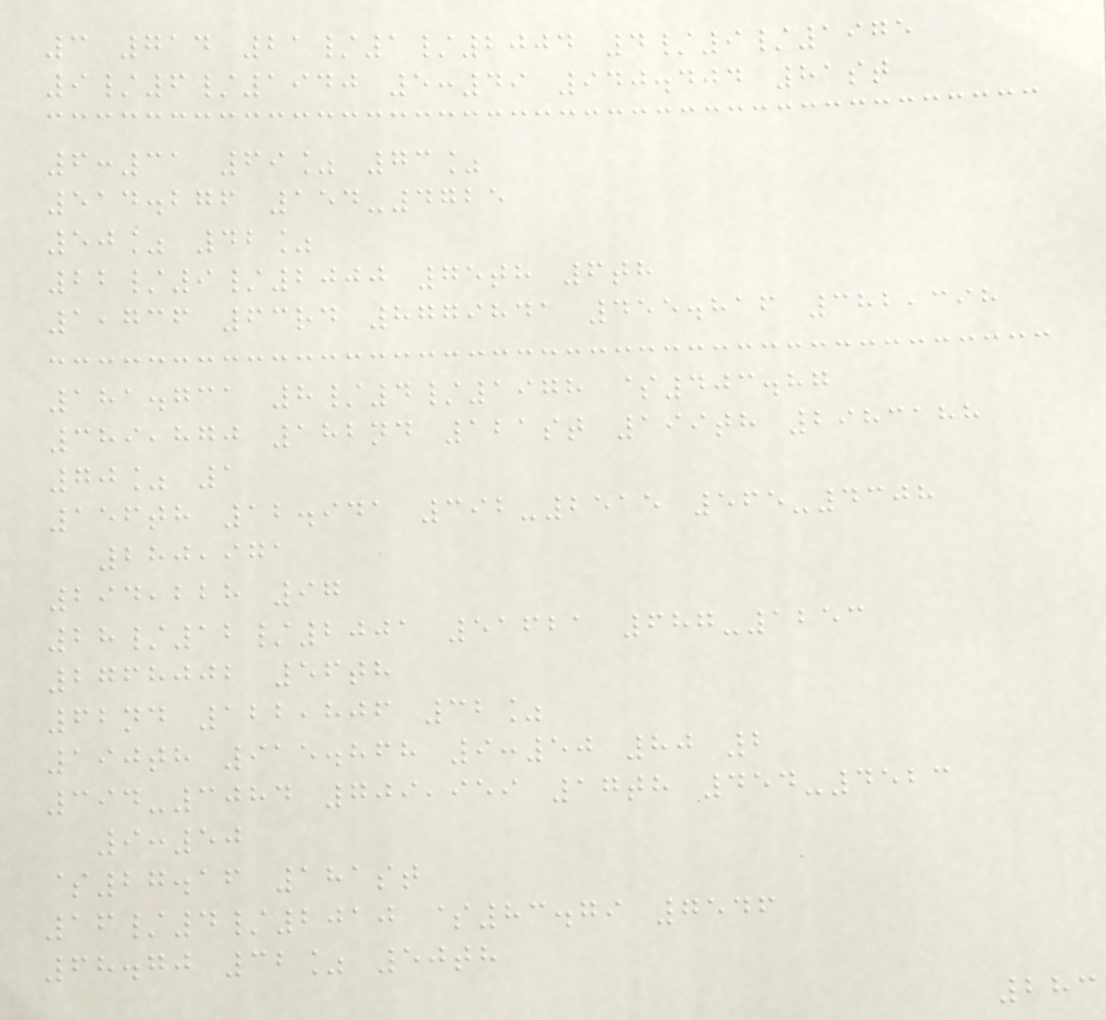3 714 21/1/2004 4/9/1975
9/6/1940 5:49 940.404 81st
6:31 69% 73%
514.276 154-4725
50% 42%
22/9/2000 75th 6th
1,736 63rd 8779841 455.816 382,398
181.731 8/4/1978 $403.87
389,870 182nd 121st 199th 2983188
70% 1
156th 12.941 392-2515 565-4308
280,971
294,228 97
28/12/2001 51621 687-1253
2768002 56th
62nd 122,806 32%
190th 915.868 9:50 80 2
394-3084 709,959 17th 454-4523
9:50
$27.16 181st
16/4/2010 $83.79 7546
68.70 32% 50th
283
